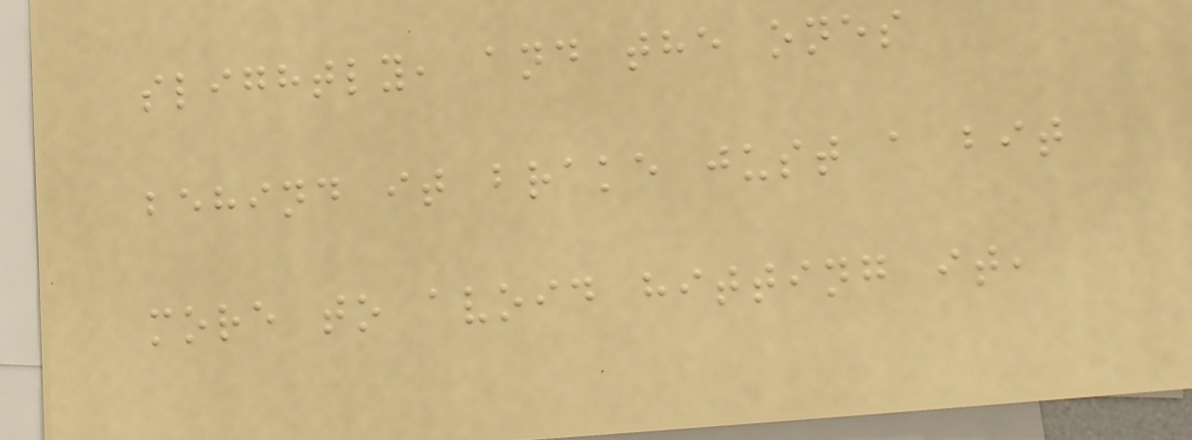slightly, and the ones
behind it brake just a bit
more to avoid hitting it,
